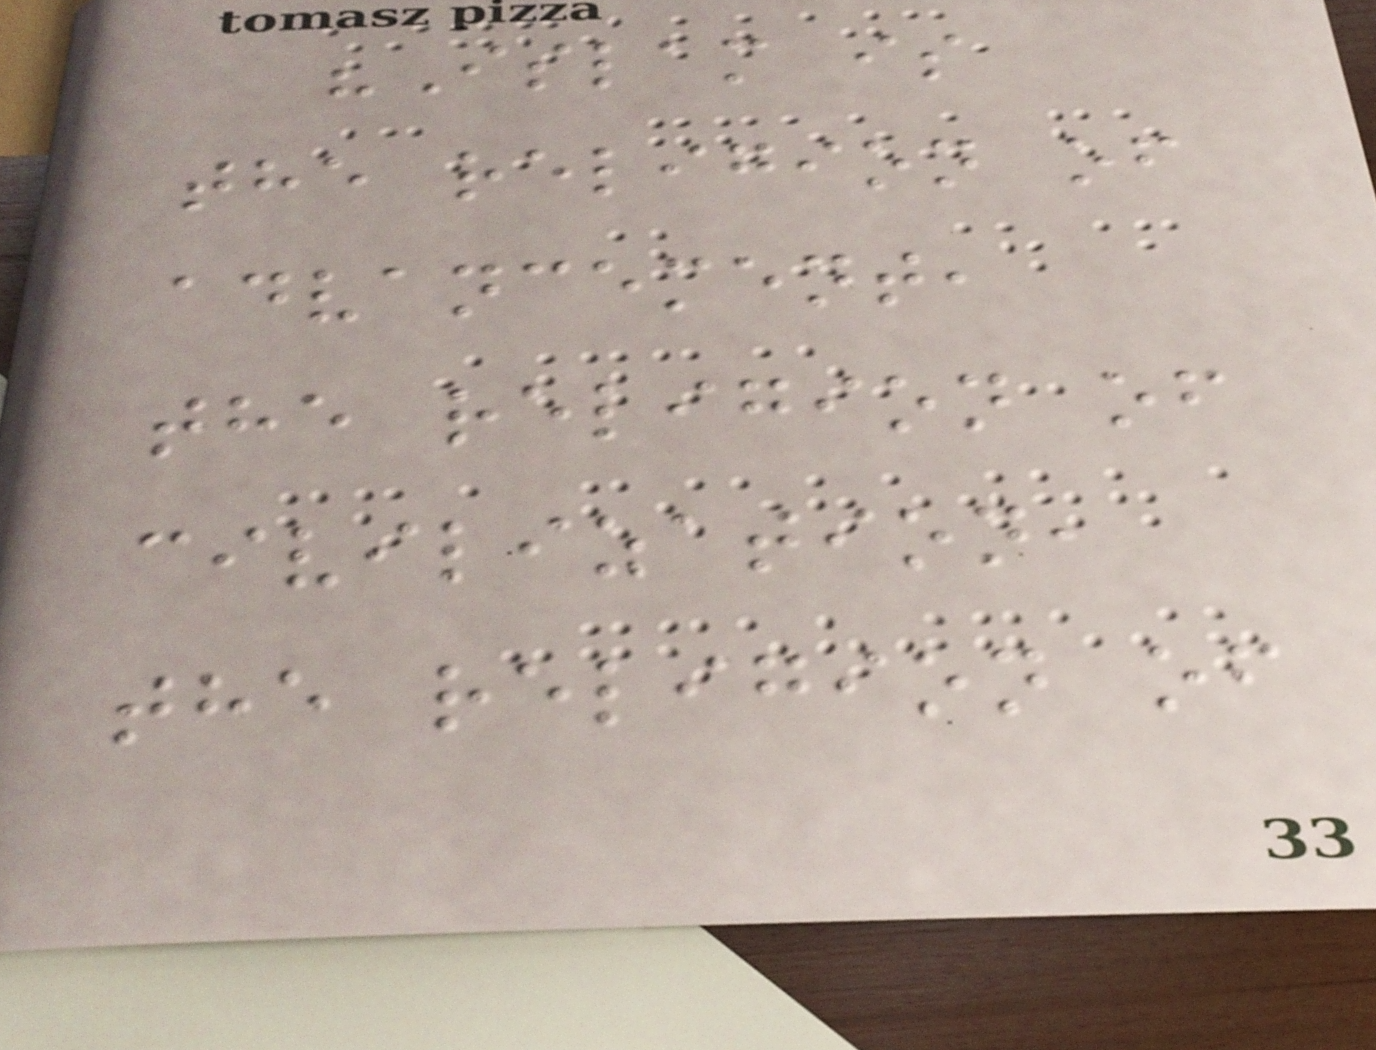"Islam is
the religion of
advancement,
the religion of
civilization,
the religion of
